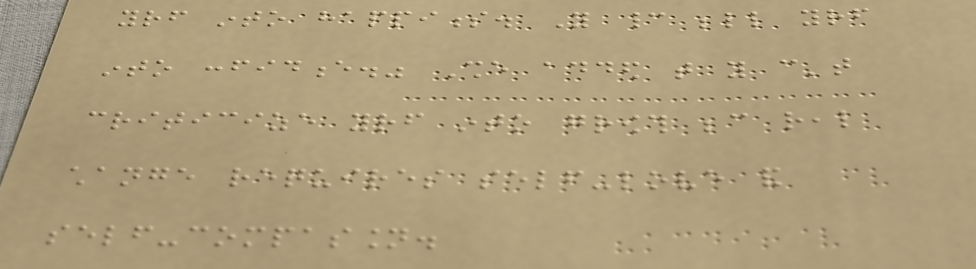yourself into happiness. You cannot belittle yourself
into confidence." She added that you can't
criticize yourself into growth because real
change requires self-love and
self-compassion.
